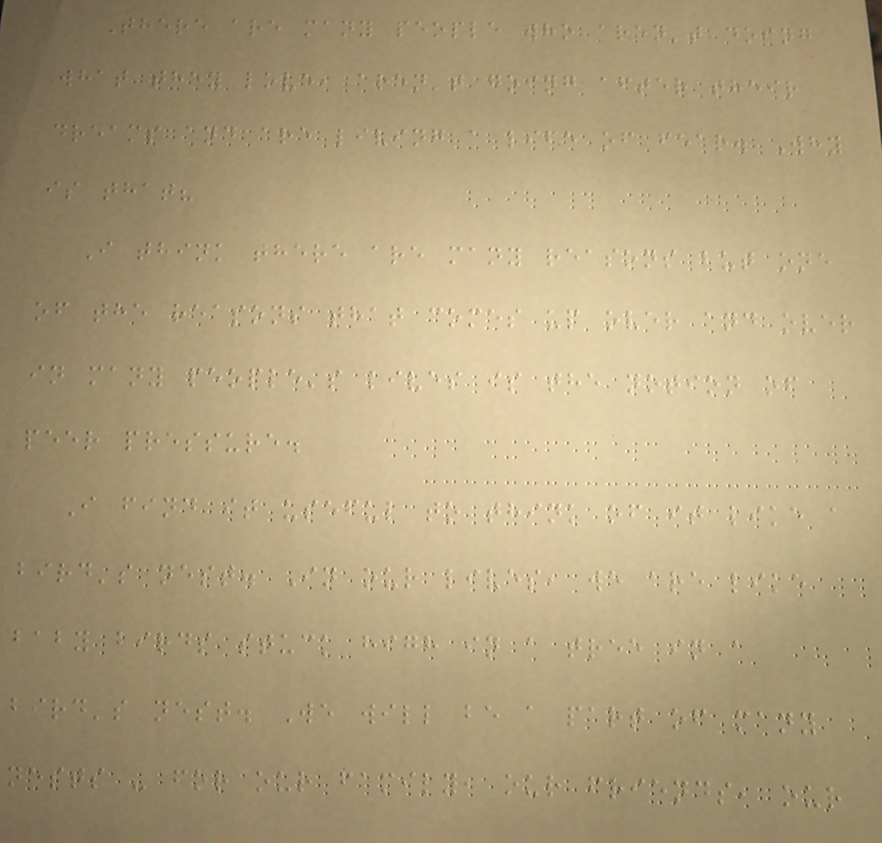There are many people who aren't doing
what they love, aren't going after their
dreams and are living a life of fear. Why
is that?
I think there are many reasons but one
of the reasons that comes up over and over
in many people's lives is the notion of
peer pressure.
I find it useful to think of it like a
bird's nest. In our lives, we are like
baby birds stuck high in a tree in a
bird's nest. We will be a part of many
nests - for our family, our friends, our
